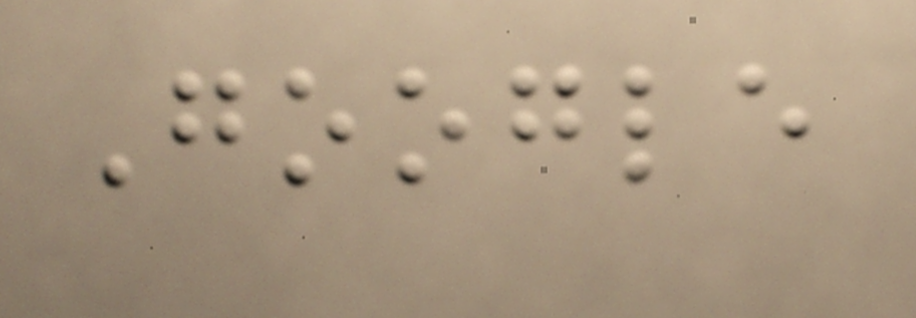Google
